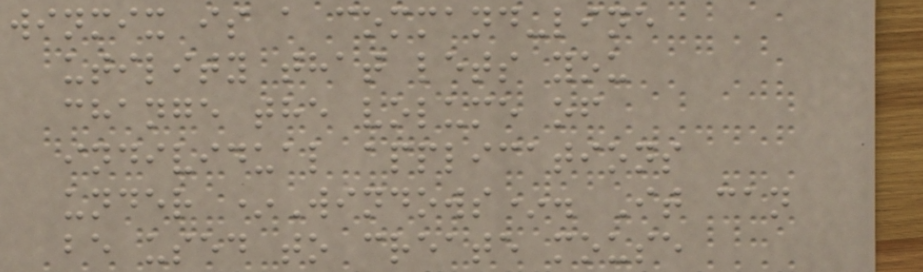winmix is a command-line
utility that lets you
change the volume of
individual applications
under *Windows*. It can
be used to create mouse
